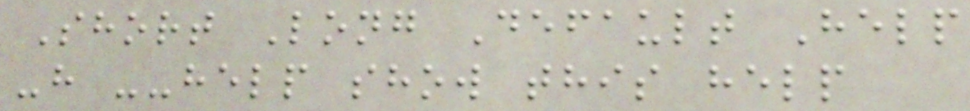Short Long Default Help
-h --help show this help
